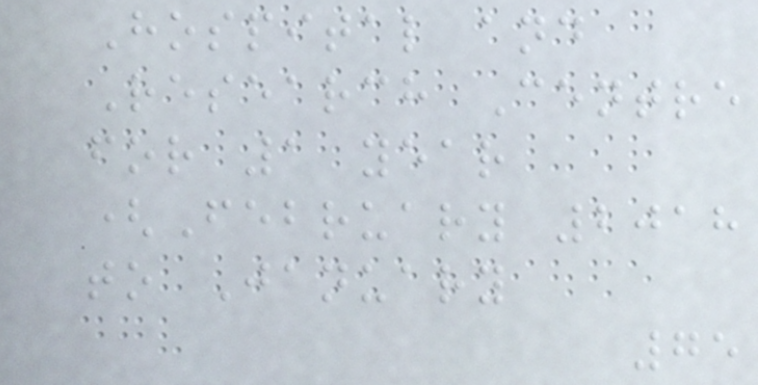Hospital and
Research Centre
for 1 year
(February 2018
to January
75
